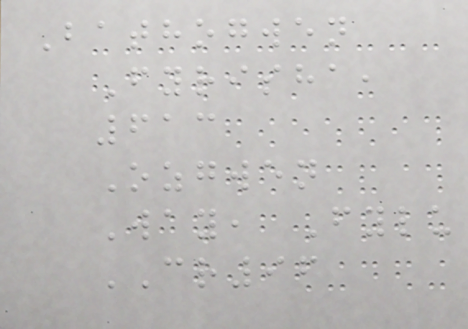Bathogwen
Fyrisha,
613
Ozgwen
Way, Fylu
CR96
